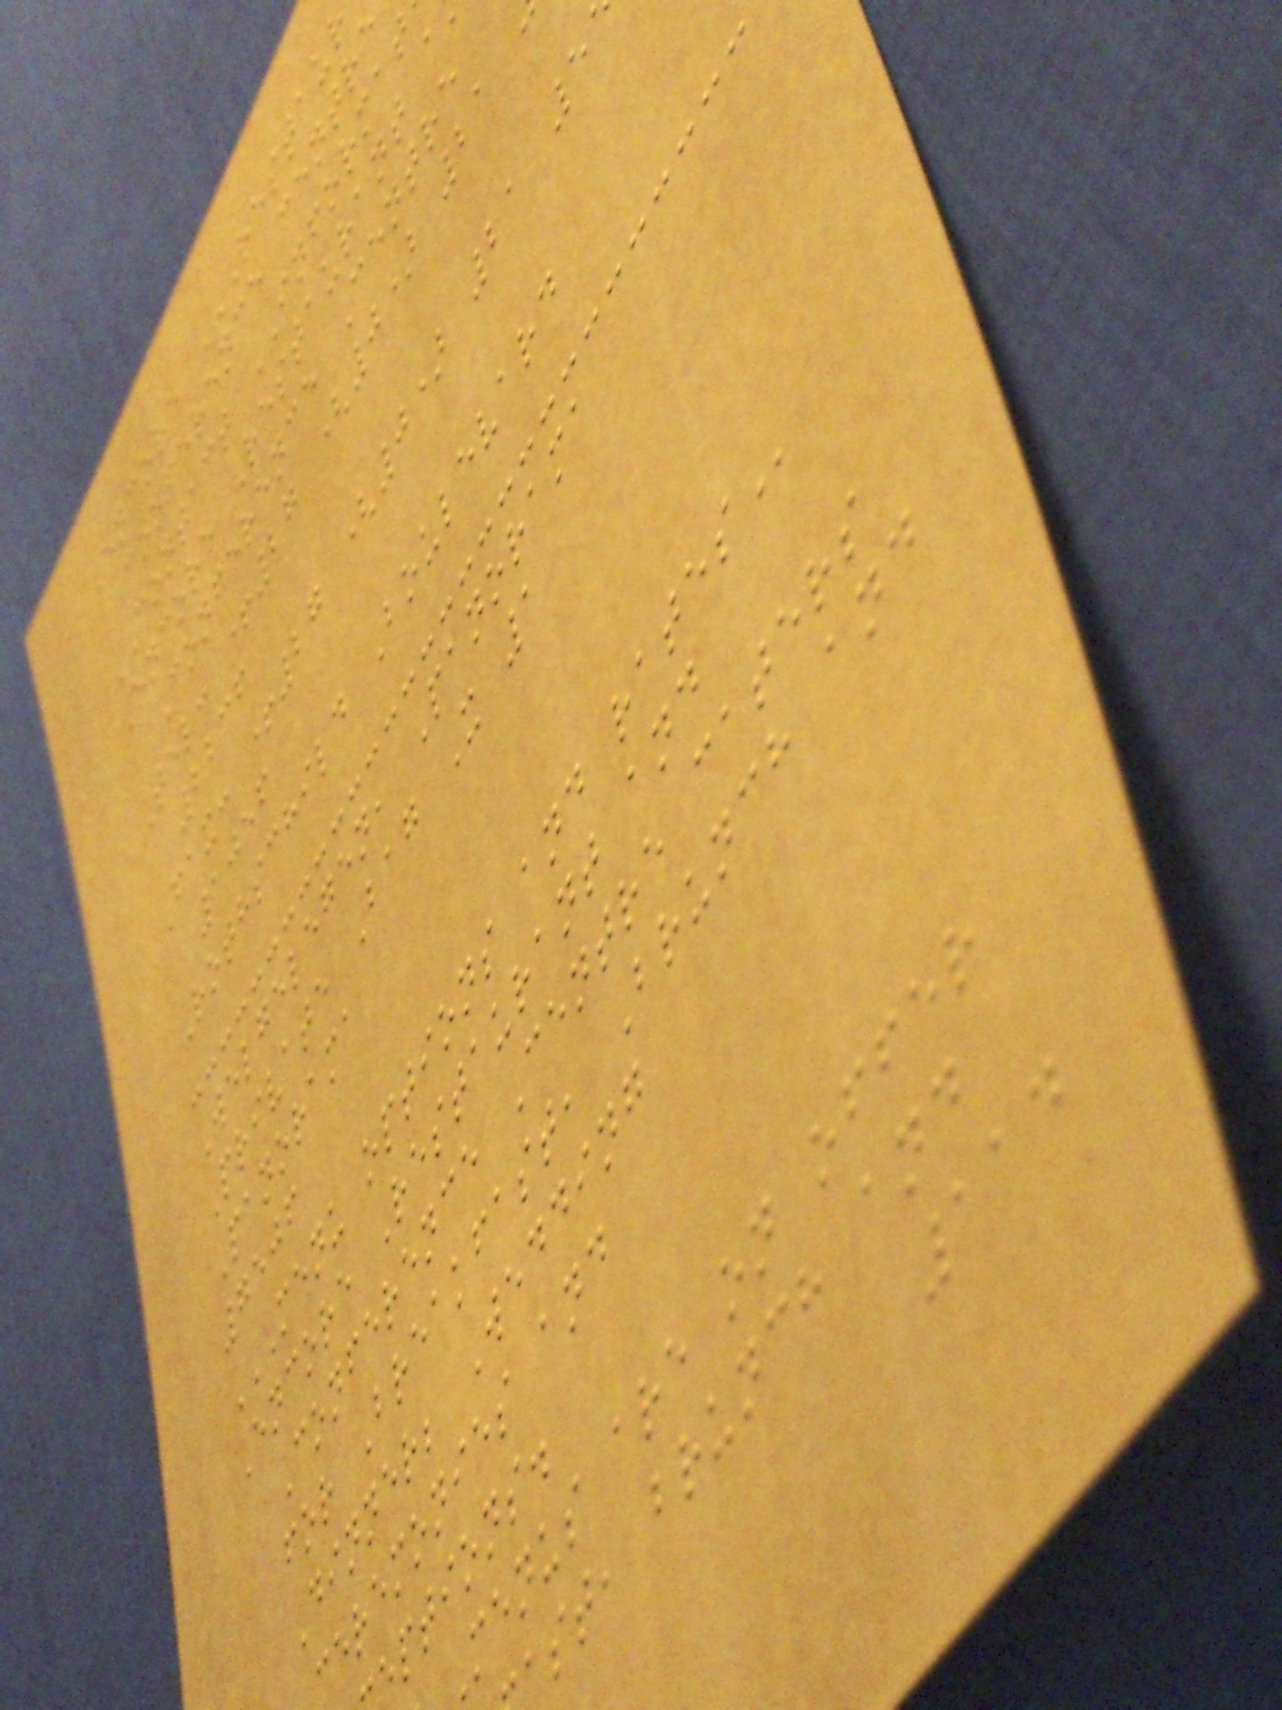Encore
conference
CONTACT INFORMAT
Encore Restaurant a
Conference Centre
Tel: +27 (0) 21
2236
Fax: +27 (0) 21 5
1056
Rothschild Boulevard
Welgelegen, Panorama
Private Bag X 1
Panorama
7506
MENU OPTIONS AND RATES
Encore Restaurant and
Conference Centre caters
for Breakfast, Brunch and
Dinner; Wedding
eremonies and
ptions.
menus are on offer
st, brunch and
114
